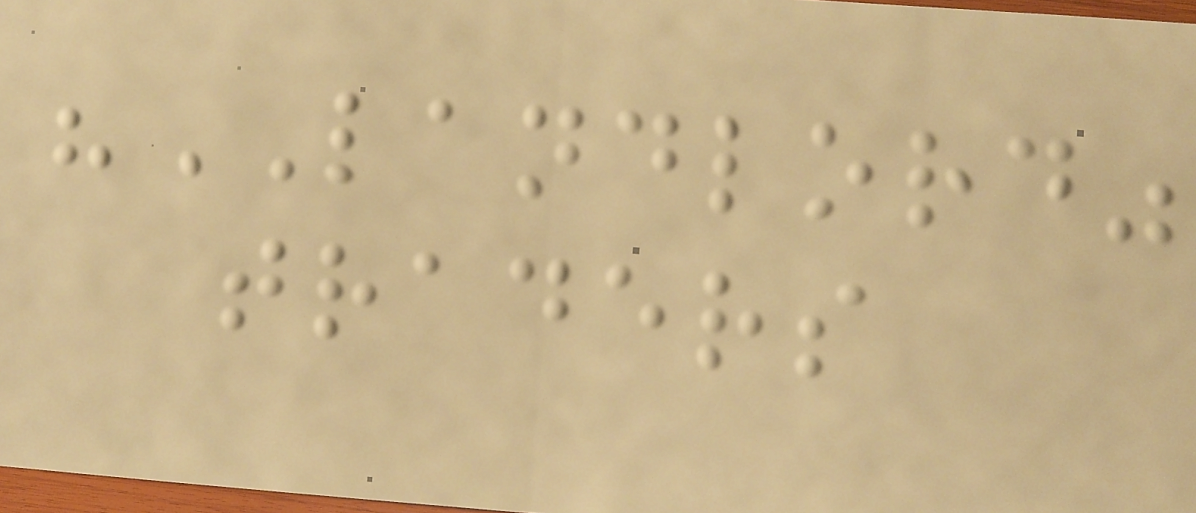"LANDLORD"
traders
